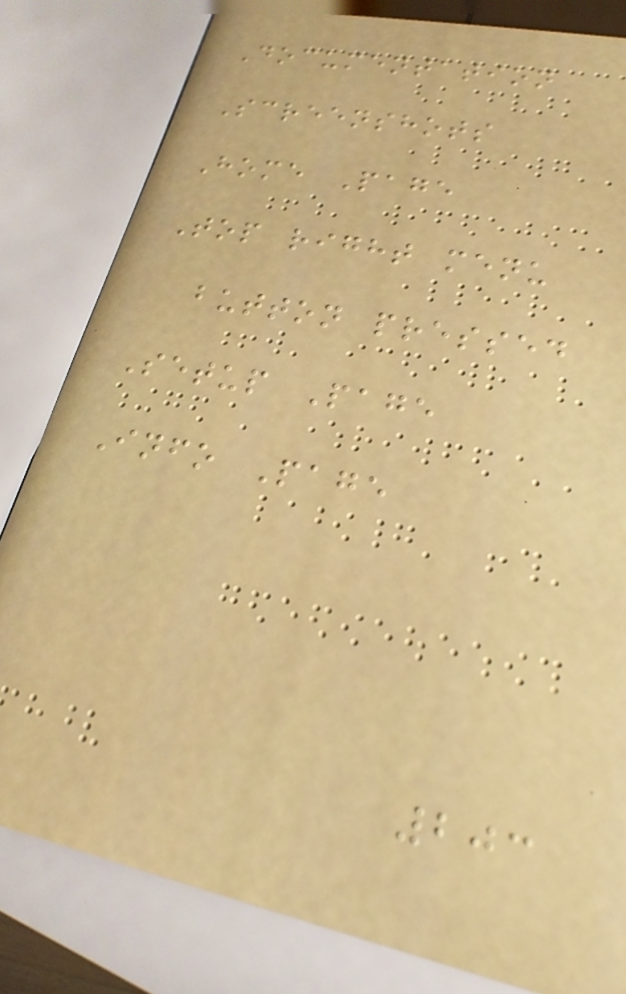Documentation
Screenshots
Home Page
Top right menu
button pressed
Setup Page
Info Page
203
